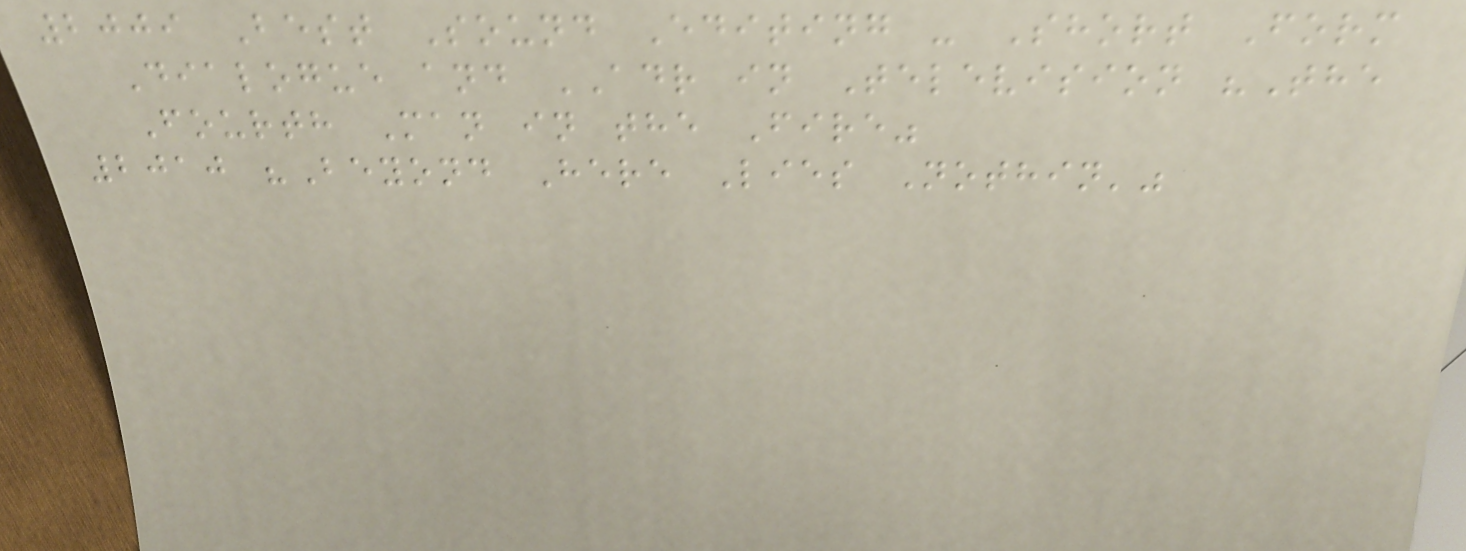2009 Best Sound Editing - Short Form
Dialogue and ADR in Television "The
Fourth Man in the Fire"
2010 "Beyond Here Lies Nothin'"
